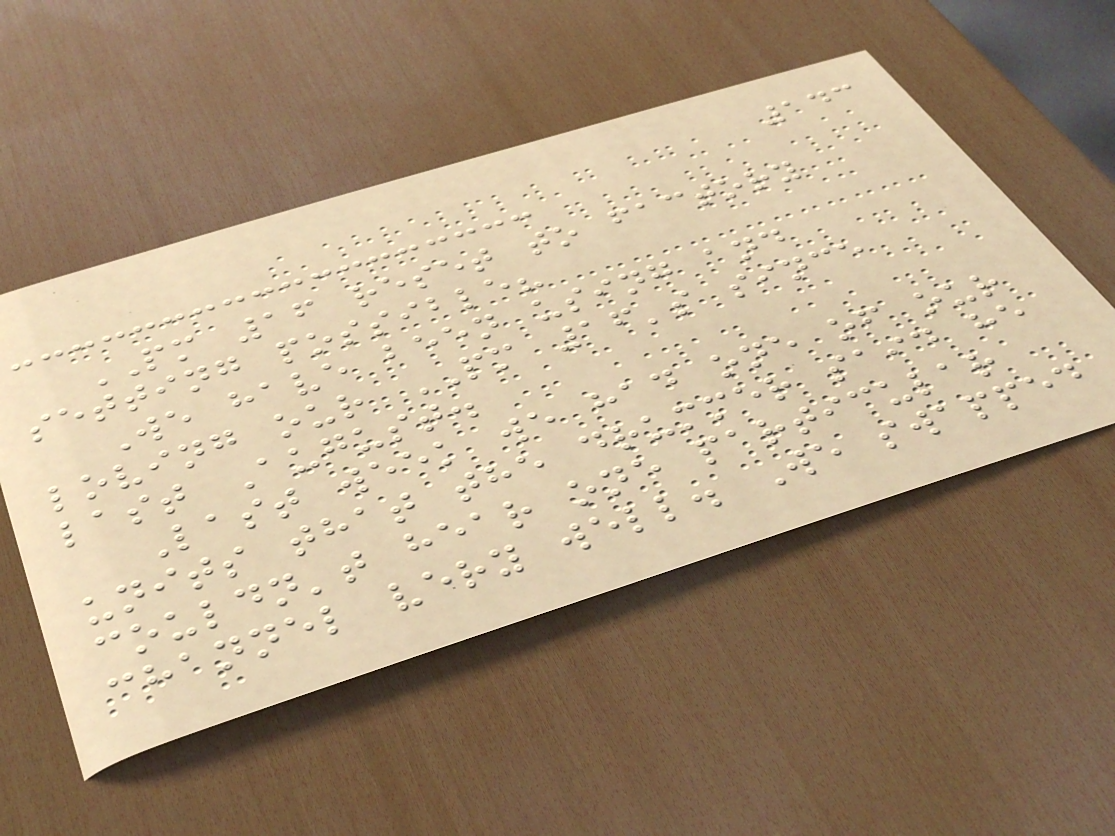143
PM 16 reset to factory
setting possible?
We have been using and
loving our PM 16's since
last August.
Last week we had one of our
units that the drummer said he
couldn't hear one particular
channel very well. We swapped
